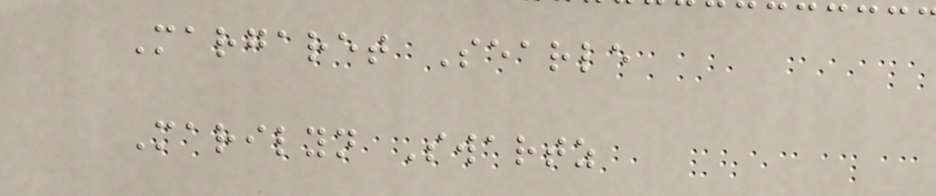Margaret Searle
Marilyn Swartz
